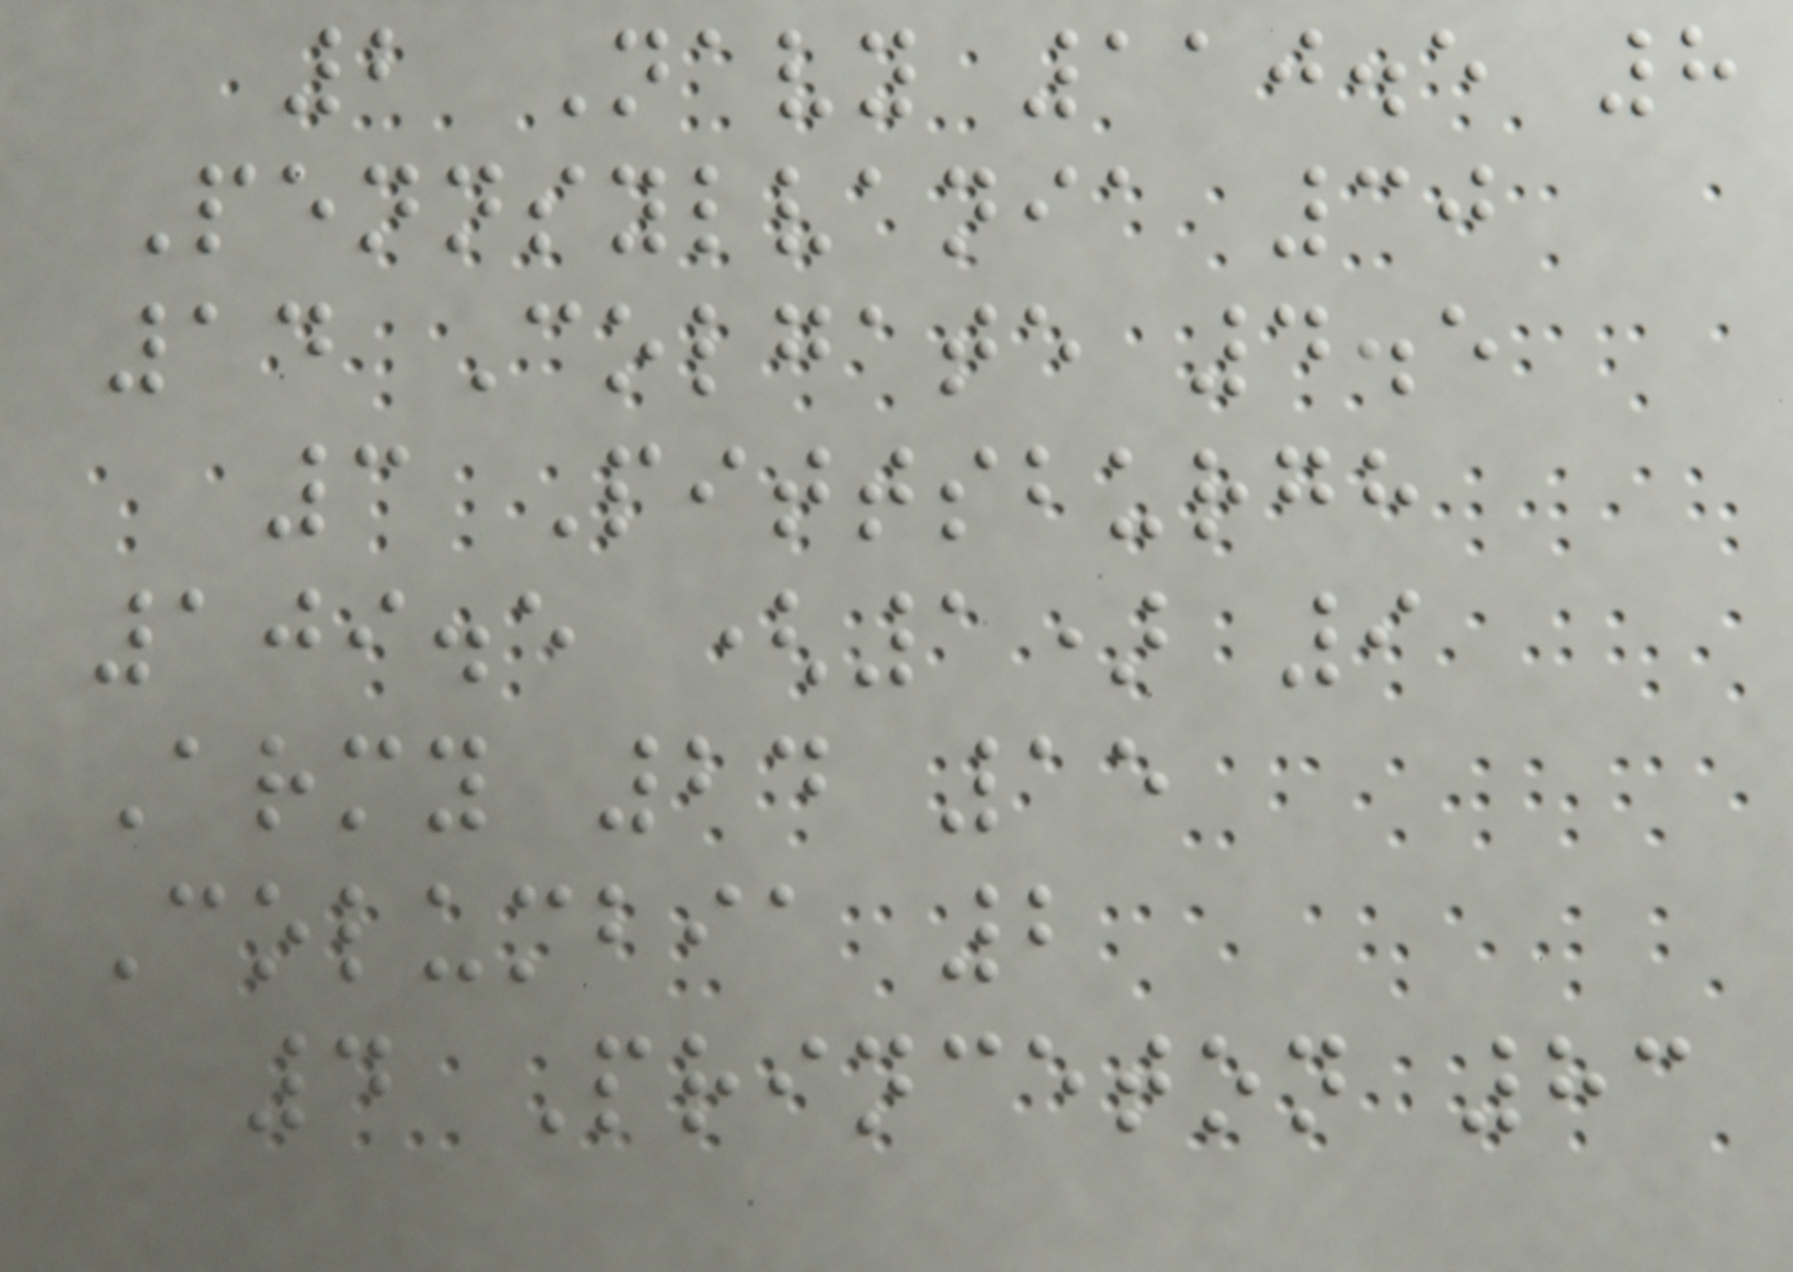2 Navy 110.5 8
Pennsylvania 30
14 Colgate 4.5
3 Pittsburgh
109.5 (1) 9
Army 24 15
Columbia 2
4 Princeton 83
